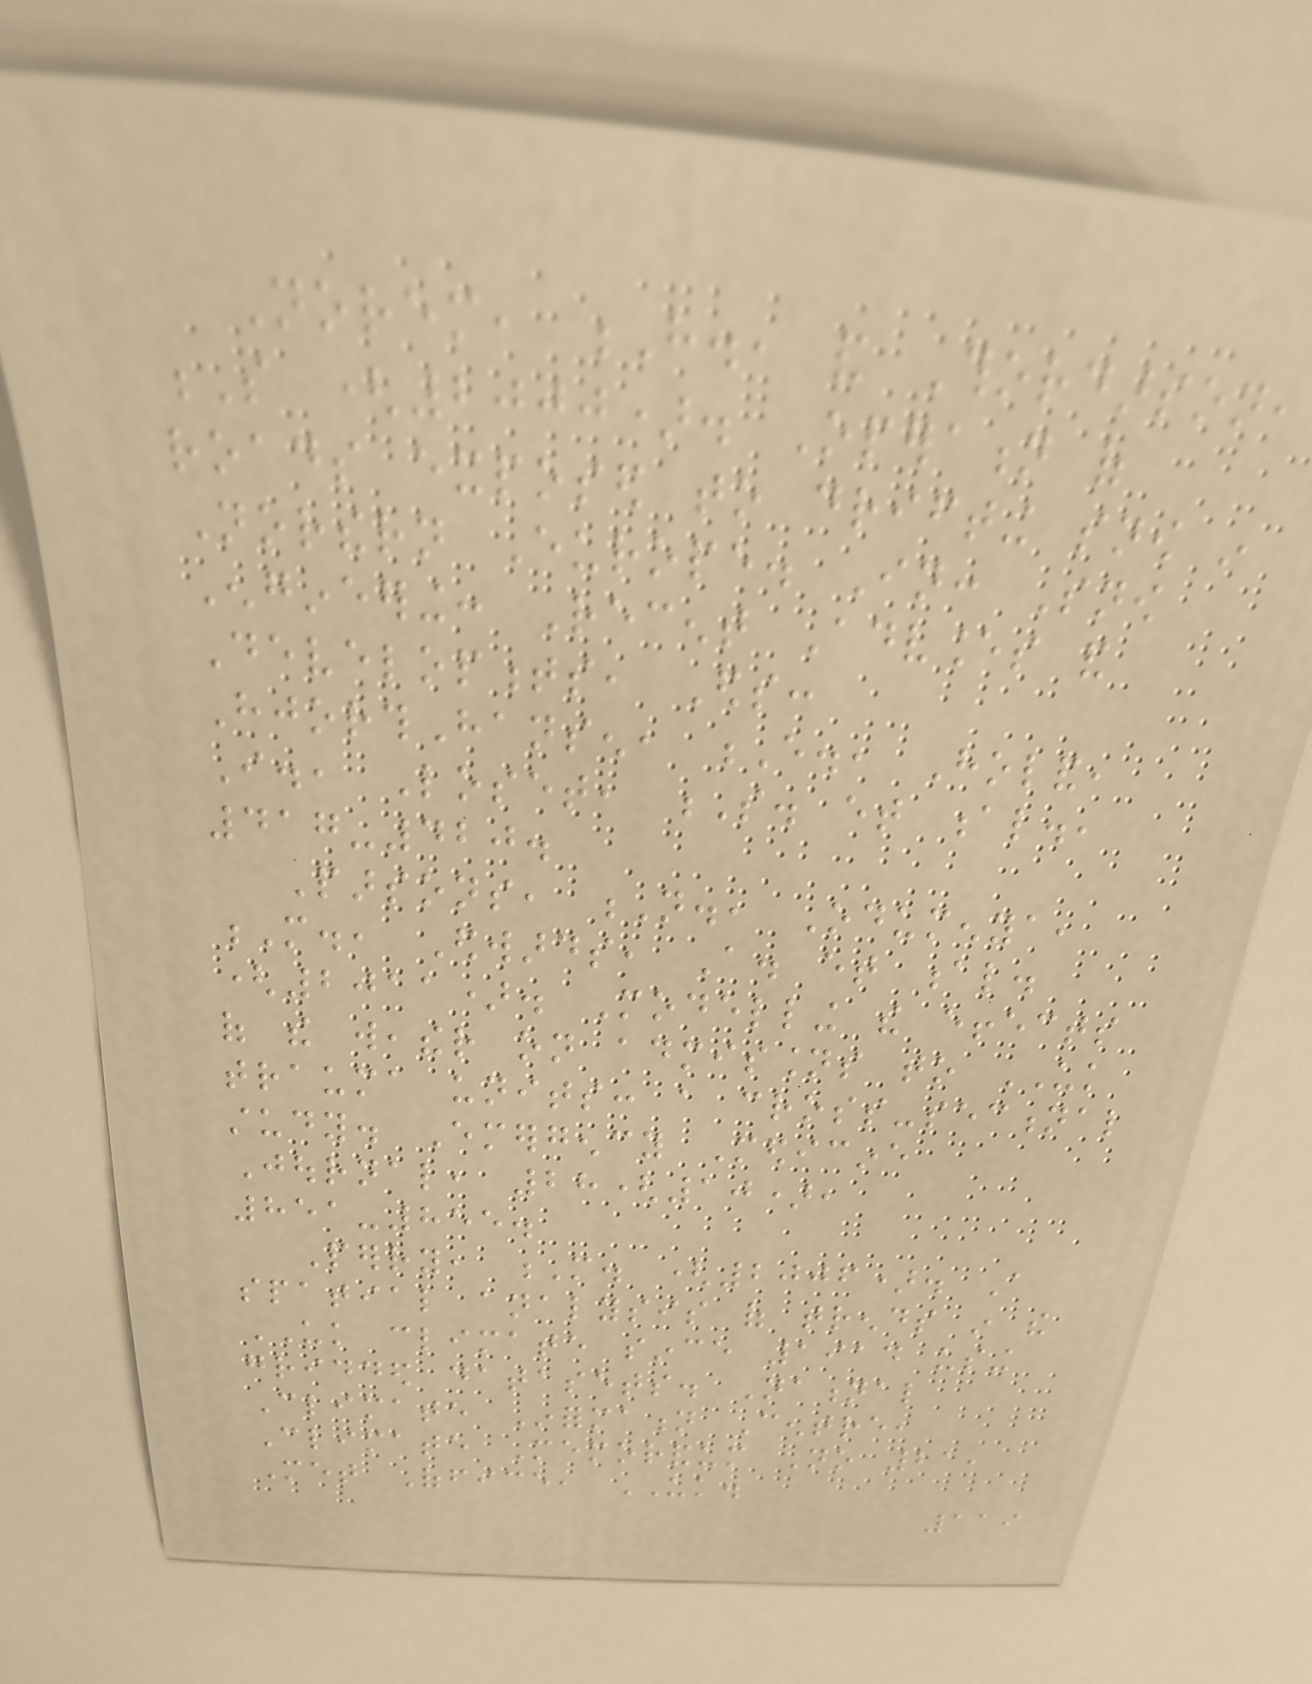Norem, H., and Thordarson,
S (2000). Operation of
roads exposed to drifting snow in
Northern Europe. In: Snow
Engineering: Recent Advances and
Developments, Eds:
HjorthHansen, E., Holand,
I., Loset, S. et al.,
417-420.
Parsons, N., Odumenya,
M., Edwards, A. et al.
(2011). Modelling the effects
of the weather on admissions to UK
trauma units: a cross-sectional
study. Emergency Medicine
Journal, 28(10),
851-855.
Perry, M. (2006). A
spatial analysis of trends in the
UK climate since 1914 using
gridded datasets. National
Climate Information Centre,
Climate Memorandum No 21,
Met Office, UK.
119
